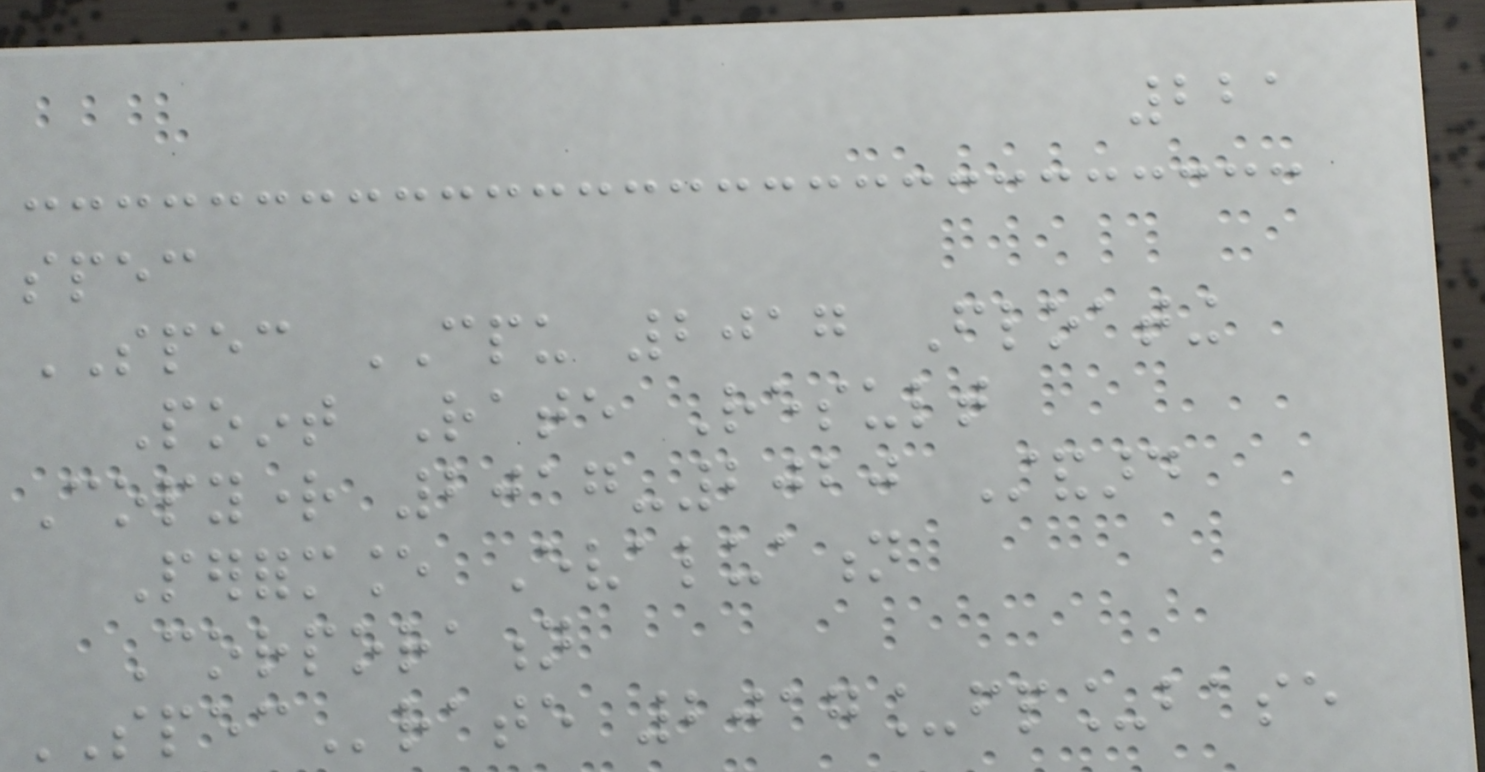221
spec
SPEC CPU 2017 Floating
Point Rate Result
Copyright 2017-2020 Standard
Performance Evaluation
Corporation
SPECrate 2017_fp_base
